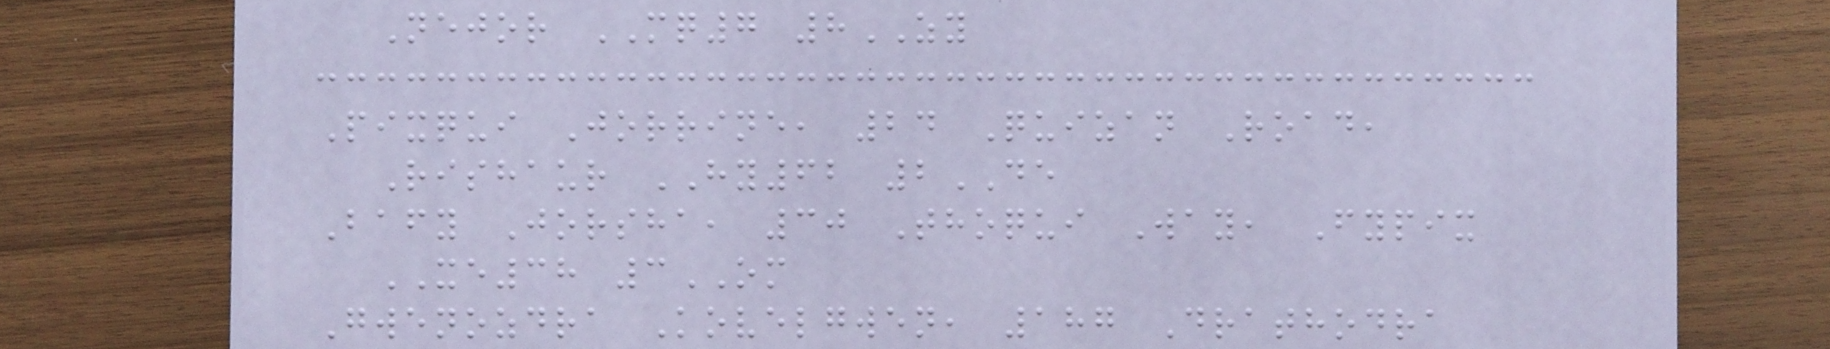Nejor MQ7 8ZY
Pixqui Jorrine, 24 Quizan Road,
Rishaur HY62 2DE
Bafy Jorsha, 30 Thoqui Way, Fypix
XE38 3OM
Gwenozdra Kovelgwen, 187 Drathodra
